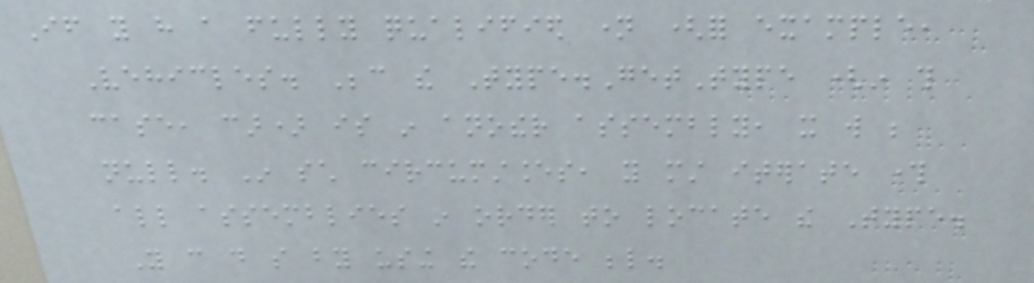If you have a fully qualified name (for example,
Vehicles. Because the Type.GetType (in this
case, car) is in another assembly, it will be
null. In such circumstances, you must iterate through
all assemblies in order to locate the Type.
You can do so by using the code below.
